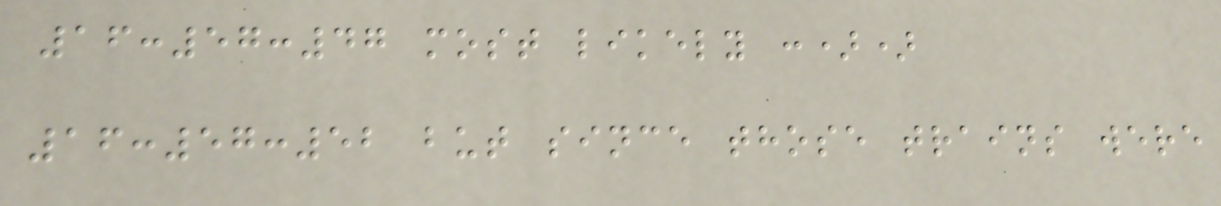16:57:47 most likely :))
16:57:52 but since those trains were
